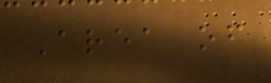Area of
